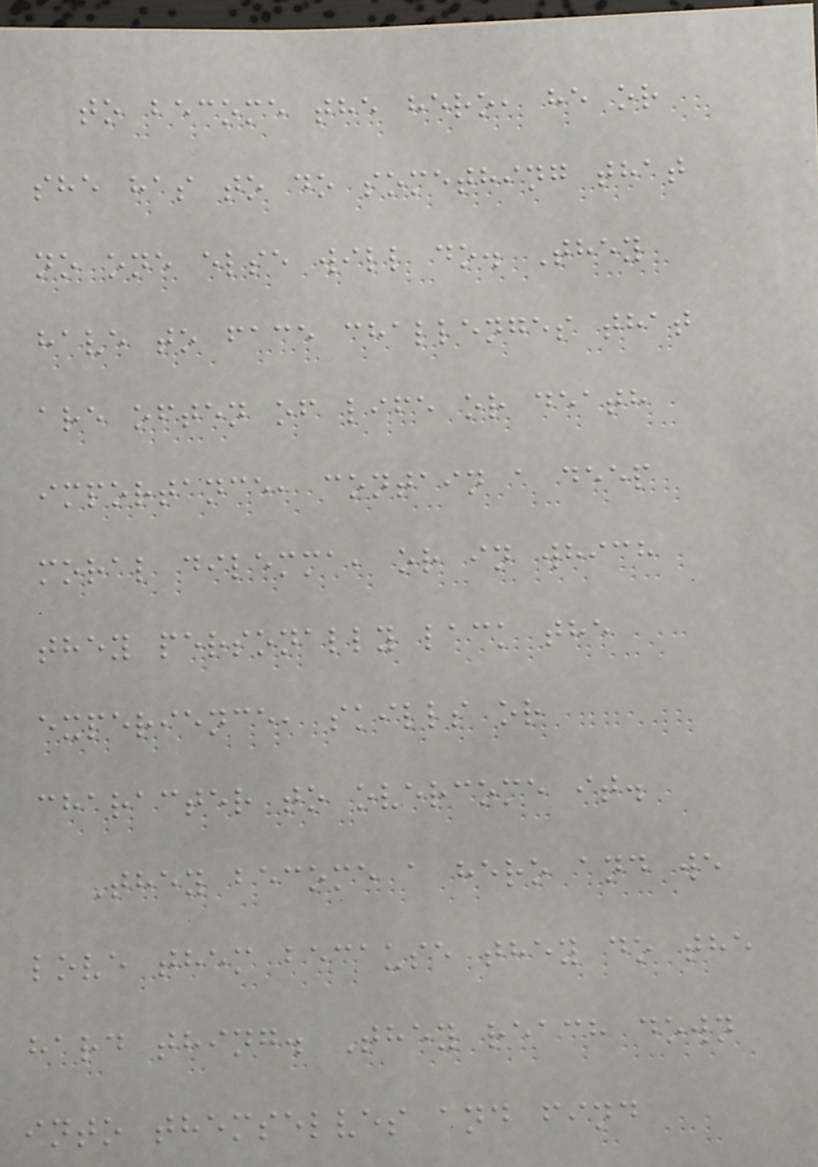to become the hero, he or
she has to do something that
no one else will do. They
have to face challenges that
are often of life or death
importance, contain a deep
moral dilemma, or in which
they personally lack the
experience, skills or
character to overcome it.
They become a hero and we
love them because they do the
hard thing. They reach down
into themselves and find
